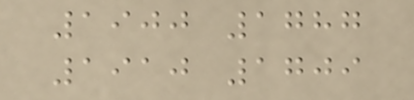1900 1787
1910 1709
